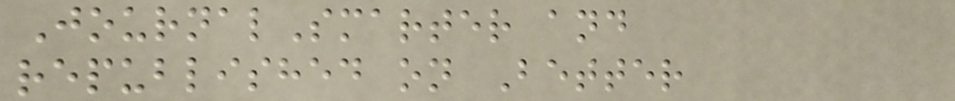JournalSmarter and
republished on Better
